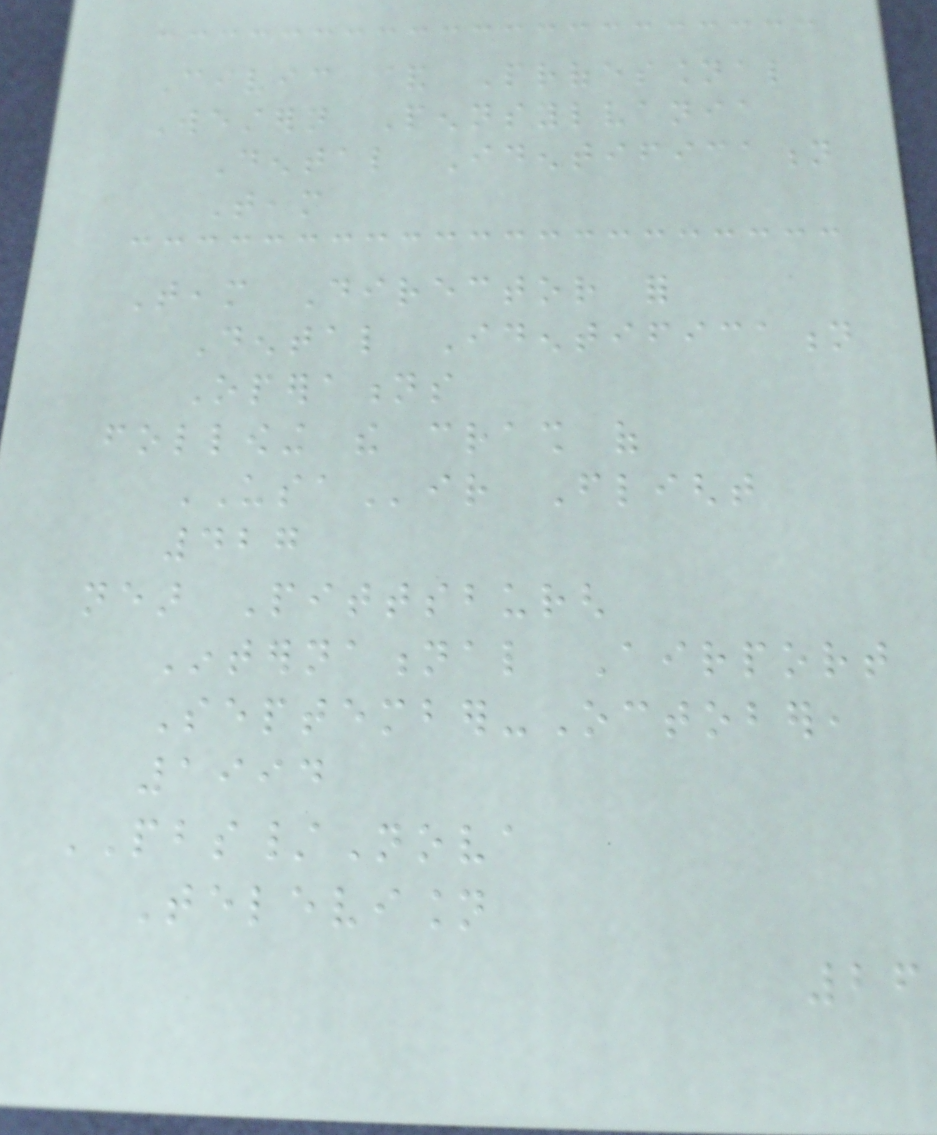Civic & Professional
Western Pennsylvania
Dental Identification
Team
Team Director for
Dental Identification
Operations
following the crash of
USAir Flight
427
near Pittsburgh
International Airport
September-October,
1994
PBS/Nova
Television
26
